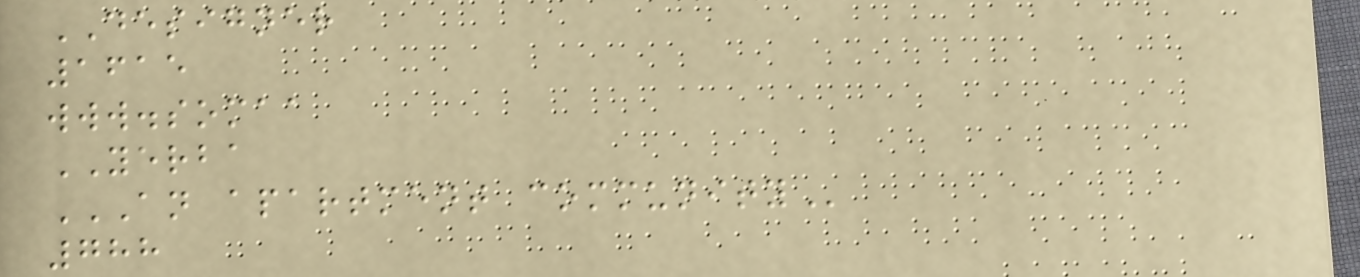DESIGNER
1615
www.somaa
YERBA
AN APARTMENT COMMUNITY
788
